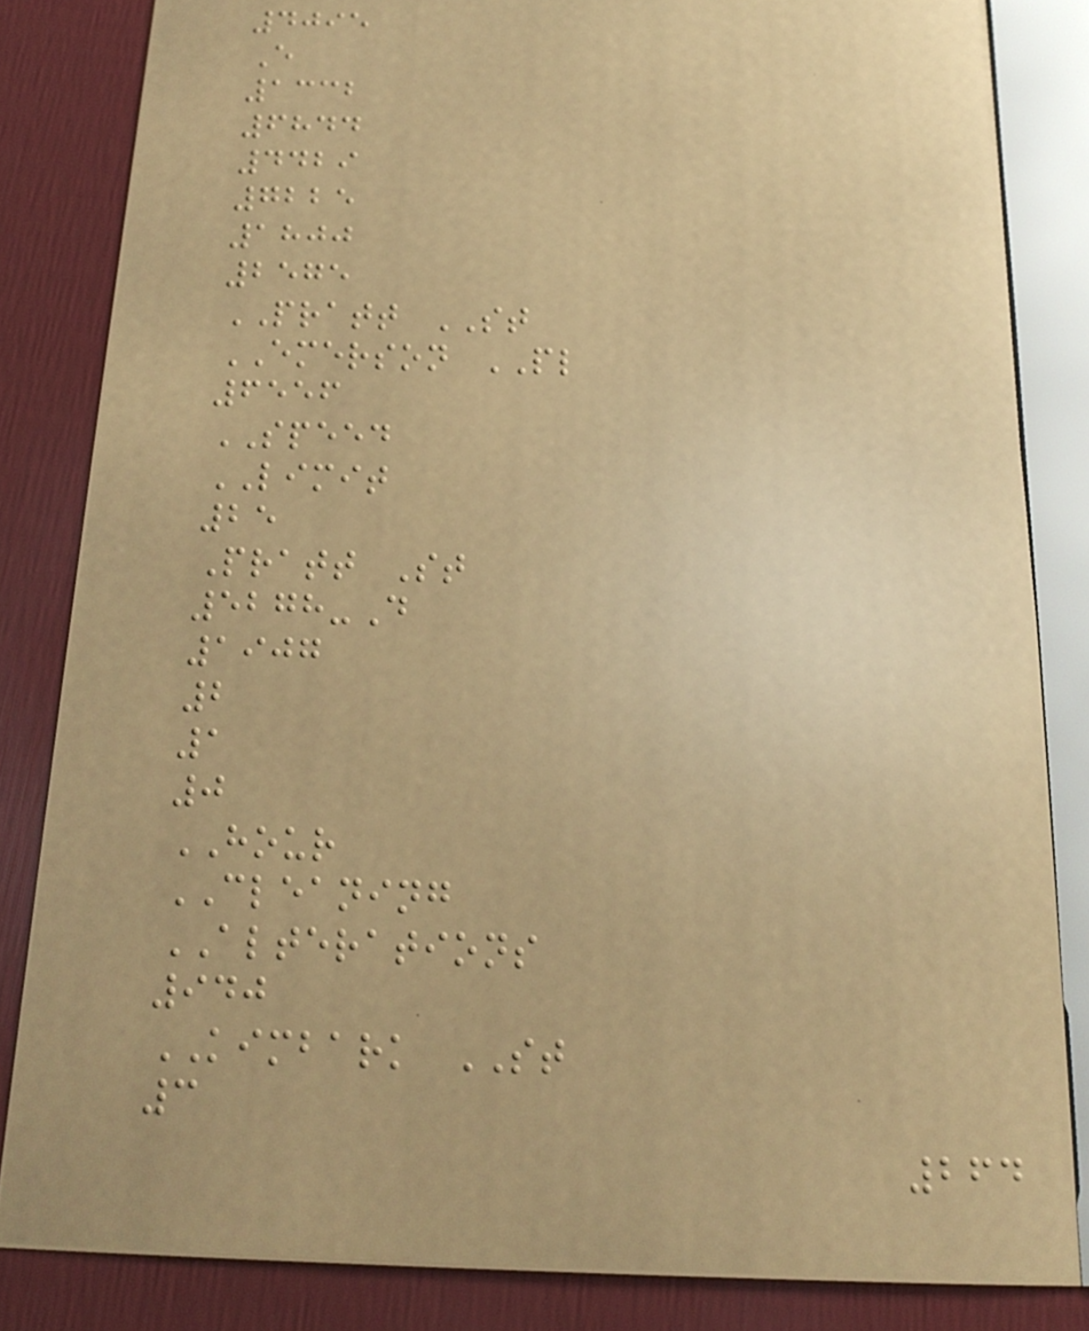4095
E
1332
6844
4429
7225
1800
2575
PRATT ST
EMERSON PL
6556
SPEED
LIMIT
25
Pratt St
5278-D
1907
2
1
0
HOUR
CLEANING
ALTERATIONS
940
KIMBARK ST
3
264
